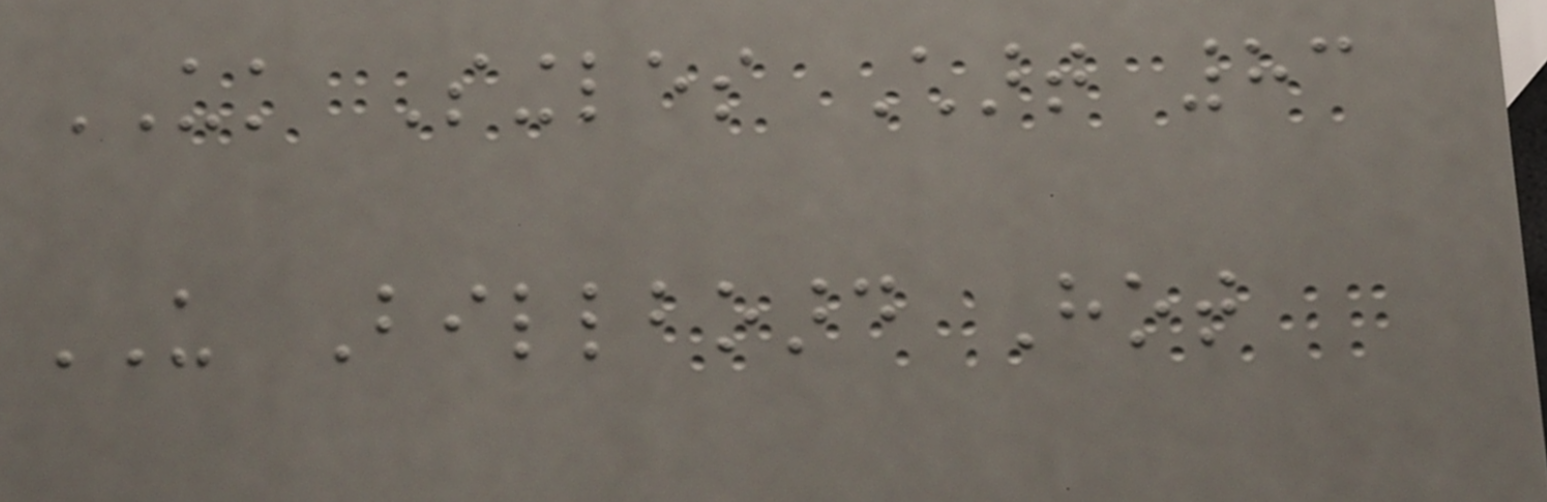UK Singles Chart 83
US Billboard Hot
